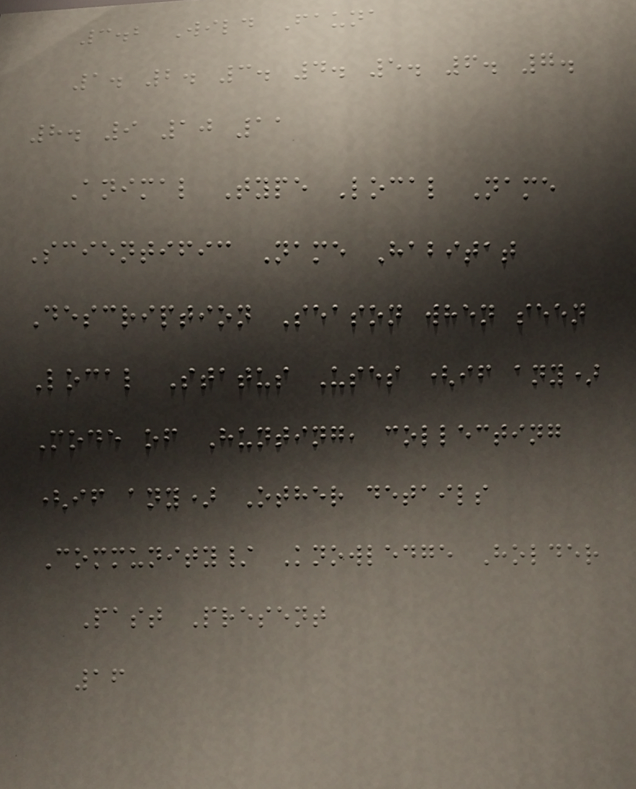3.2 Wild Fauna
1. 2. 3. 4. 5. 6. 7.
8. 9 10 11
Animal Type Local Name
Scientific Name Habitat
Description Season when seen
Local Status Uses (if any)
Mode of Hunting, collecting
(if any) Other details
Community/ Knowledge Holder
Past Present
16
